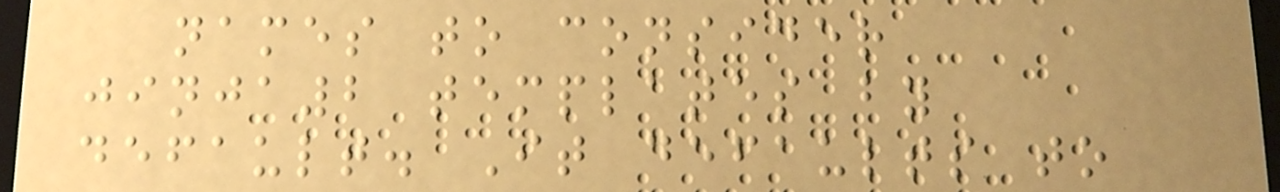names to consider
jinja2 templates by
default. It defaults to
